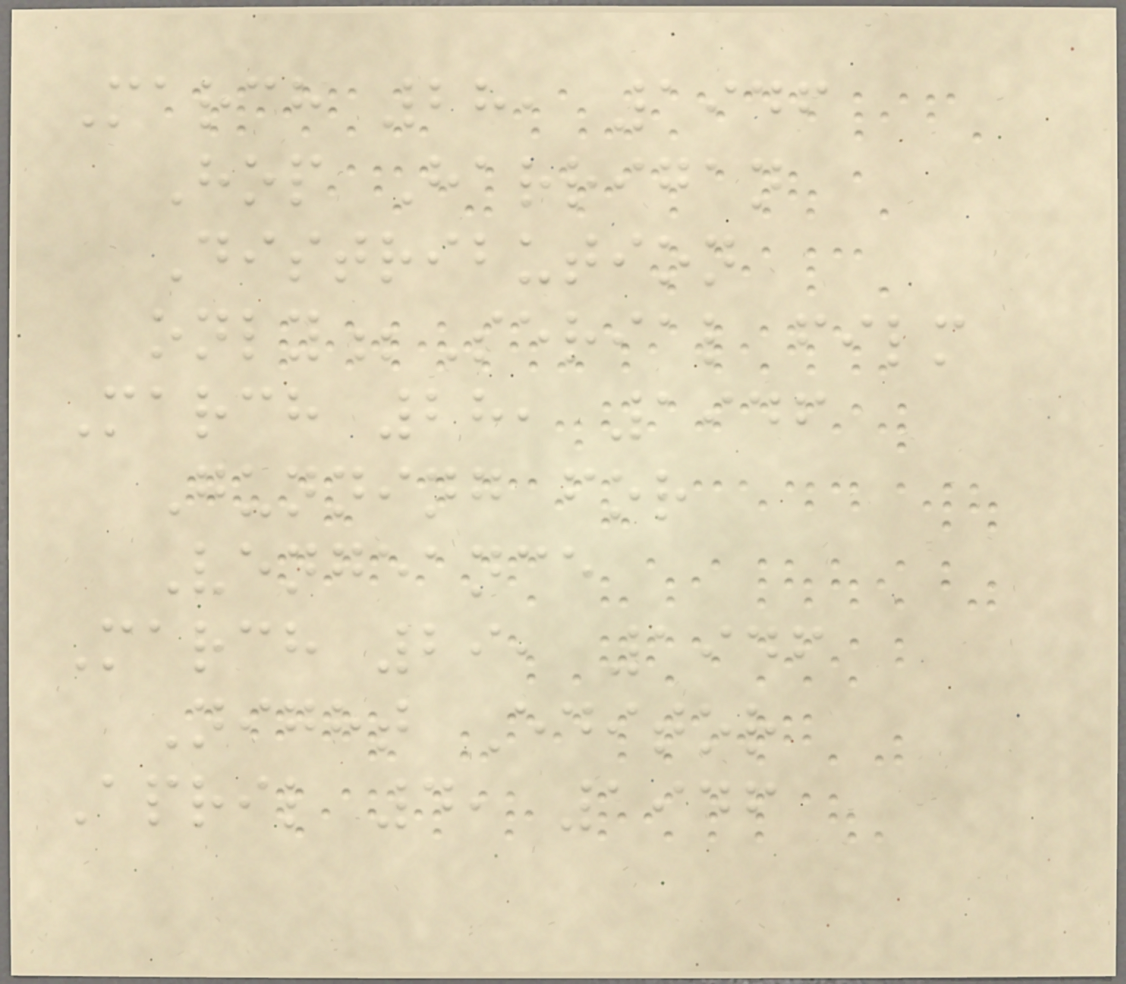March 28, 1946
Hop Harrigan
Distribution
only;Serial film
March 28, 1946
Gunning for
Vengeance
March 29, 1946
Night Editor
April 4, 1946
